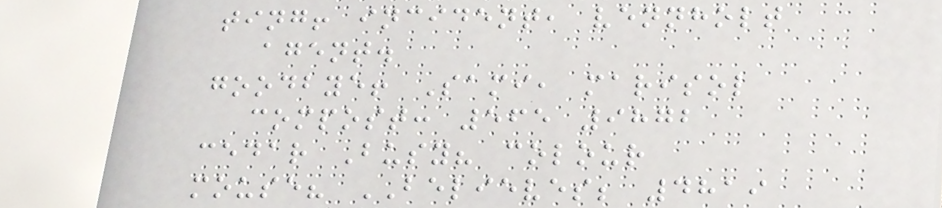ting! incident, vennholt
agent.
goodbye! Sami, marisol
compost: 565 9872
cedar Busy? colour
mouse? BELIEVES; 4819
